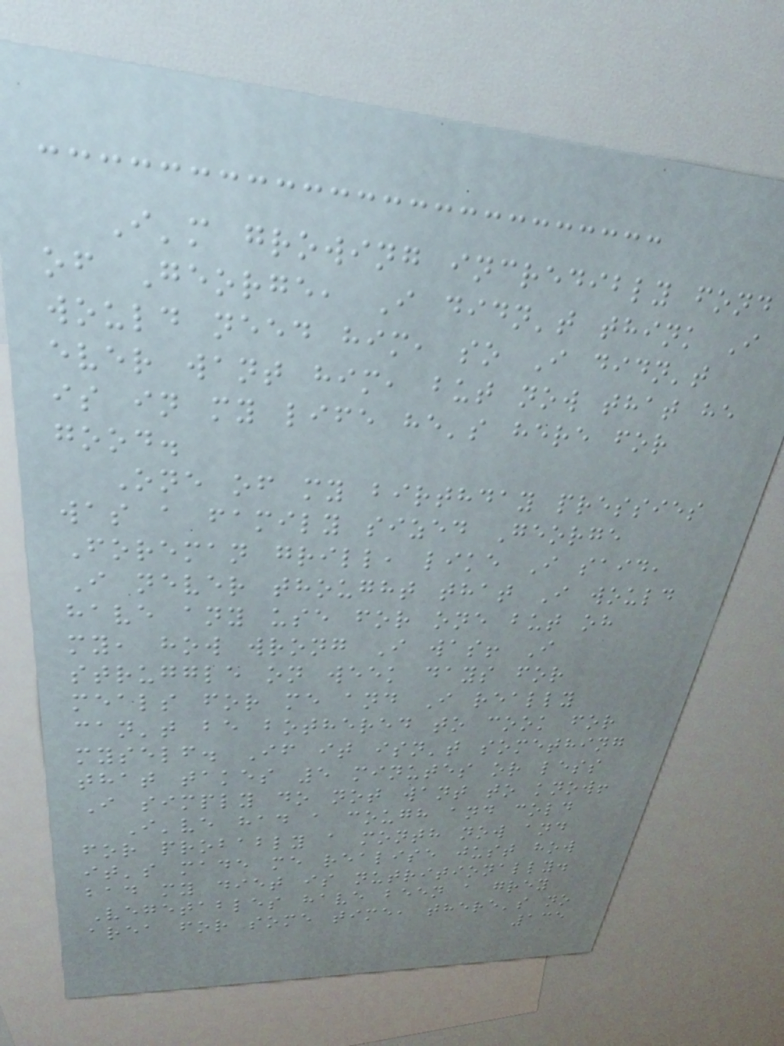I'm growing incredibly fond
of George, I didn't think I
would need him, so I didn't
ever want him, but now that he
is in my life he's here for
good.
One of my birthday pressies
was a family sized George
Foreman grill, like I said,
I never thought that I would
have any use for one but oh
my, how wrong I was! I
struggle on week days for
meals for me and I really
can't be bothered to cook for
myself. If it isn't something
that takes 5 minutes or less
I simply do not want to know!
I've had a cough and cold
for probably a month now and
it's made me realise just how
bad my diet is nutritionally.
Vegetables have been a grey
area for some time, there's no
135
